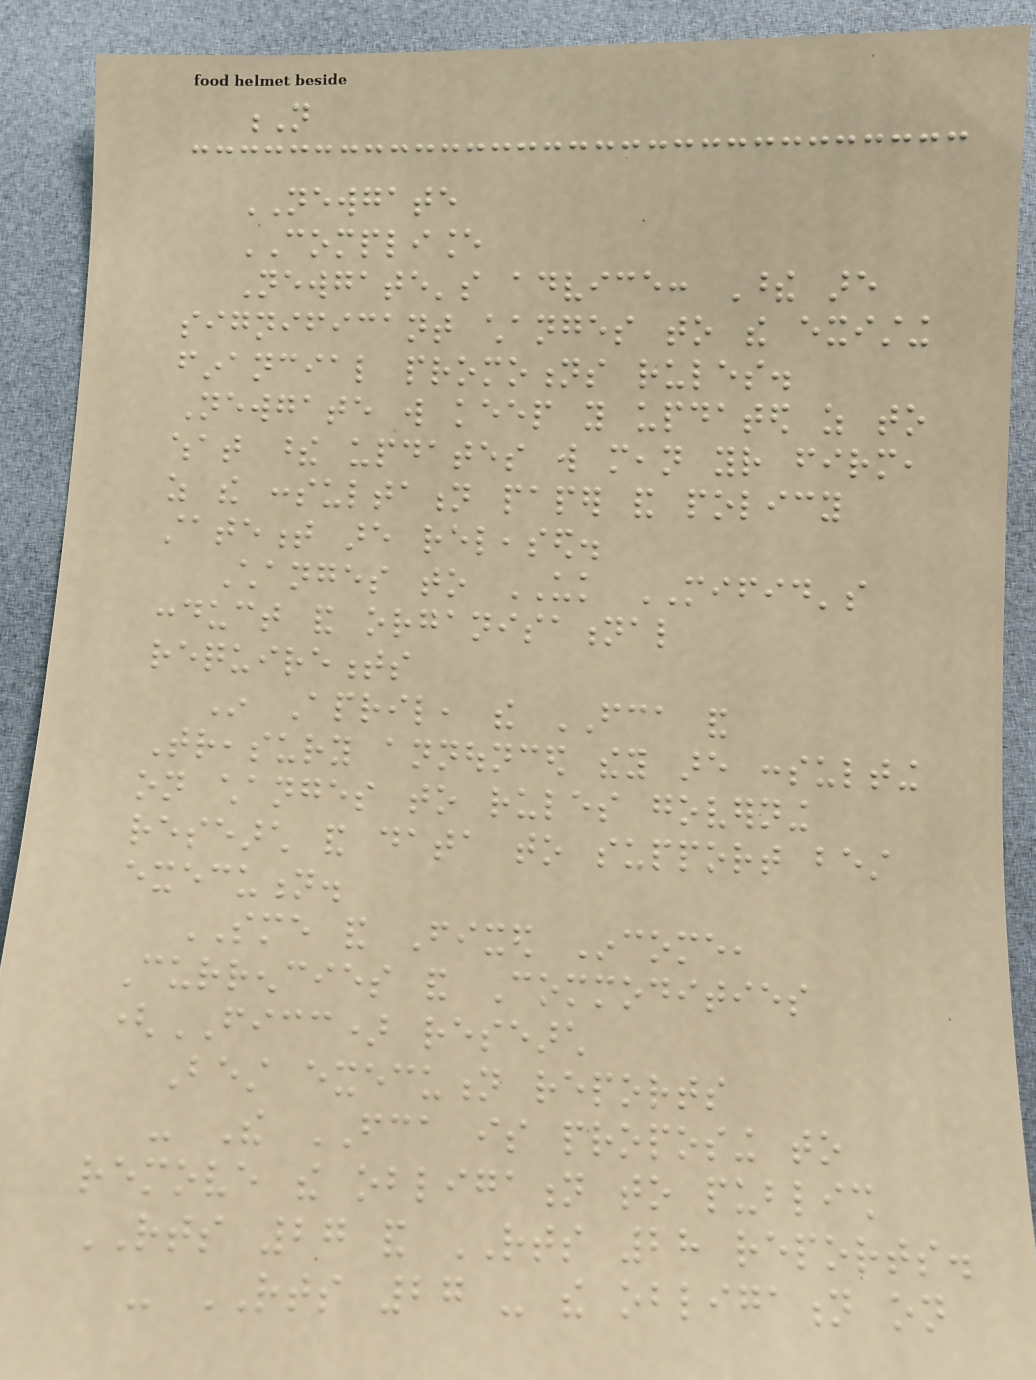N
NEWGATE
COMPLIANCE
Newgate's advice: These are
significant changes to the existing
financial promotions rules.
Newgate will keep you updated as to
what these updates will mean your firm,
as the consultation paper and policy
statement are released.
Changes to UK MIFID's
conduct and organisational
requirements
In April, the FCA and
Treasury announced they are consulting
on changes to rules governing
research and data to support best
execution.
SME and Fixed Income,
Currencies and Commodities
(FICC) research
Best execution reports
- The FCA is proposing to
remove the obligation to publish
RTS 27 and RTS 28 reports.
- RTS 27 - the obligation on
